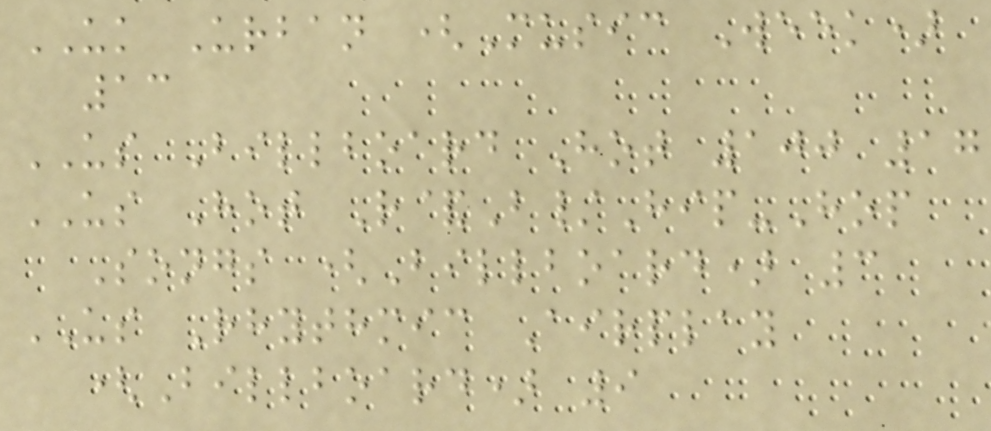UK Urban (Music Week)
13
US Billboard Hot 100 17
US Hot R&B/Hip-Hop
Songs (Billboard) 3
US Rhythmic Airplay
(Billboard) 9
